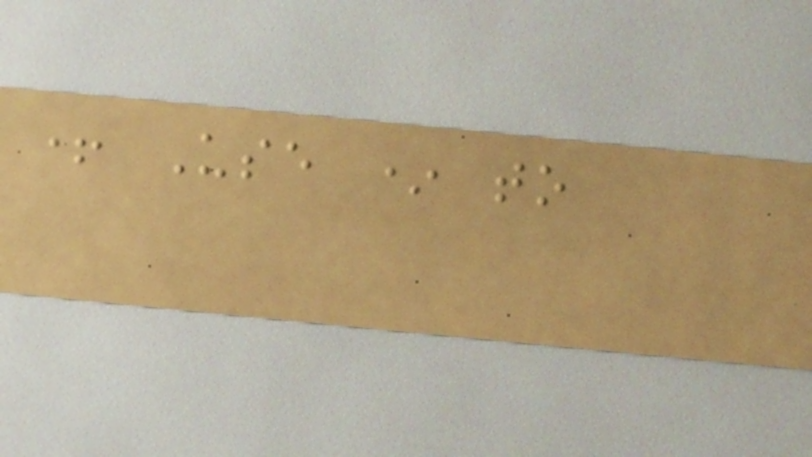+ Use * to
